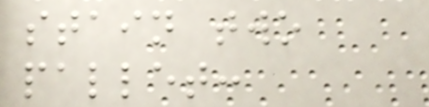stain two
pallet:
